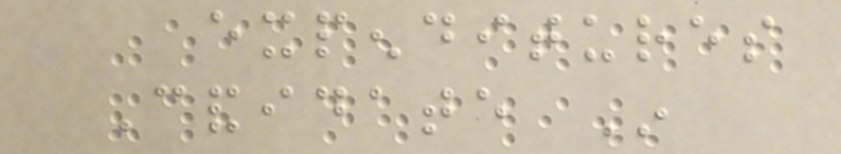expenditures
Candidate In
